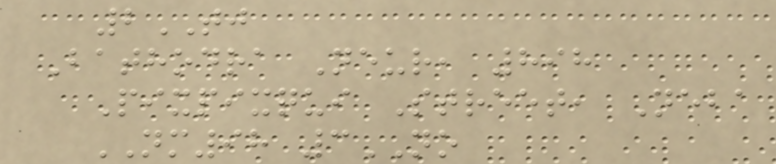2TJ
Bathodra Neur, 898
Pixpixqui Street, Neba
NM98 3NO
